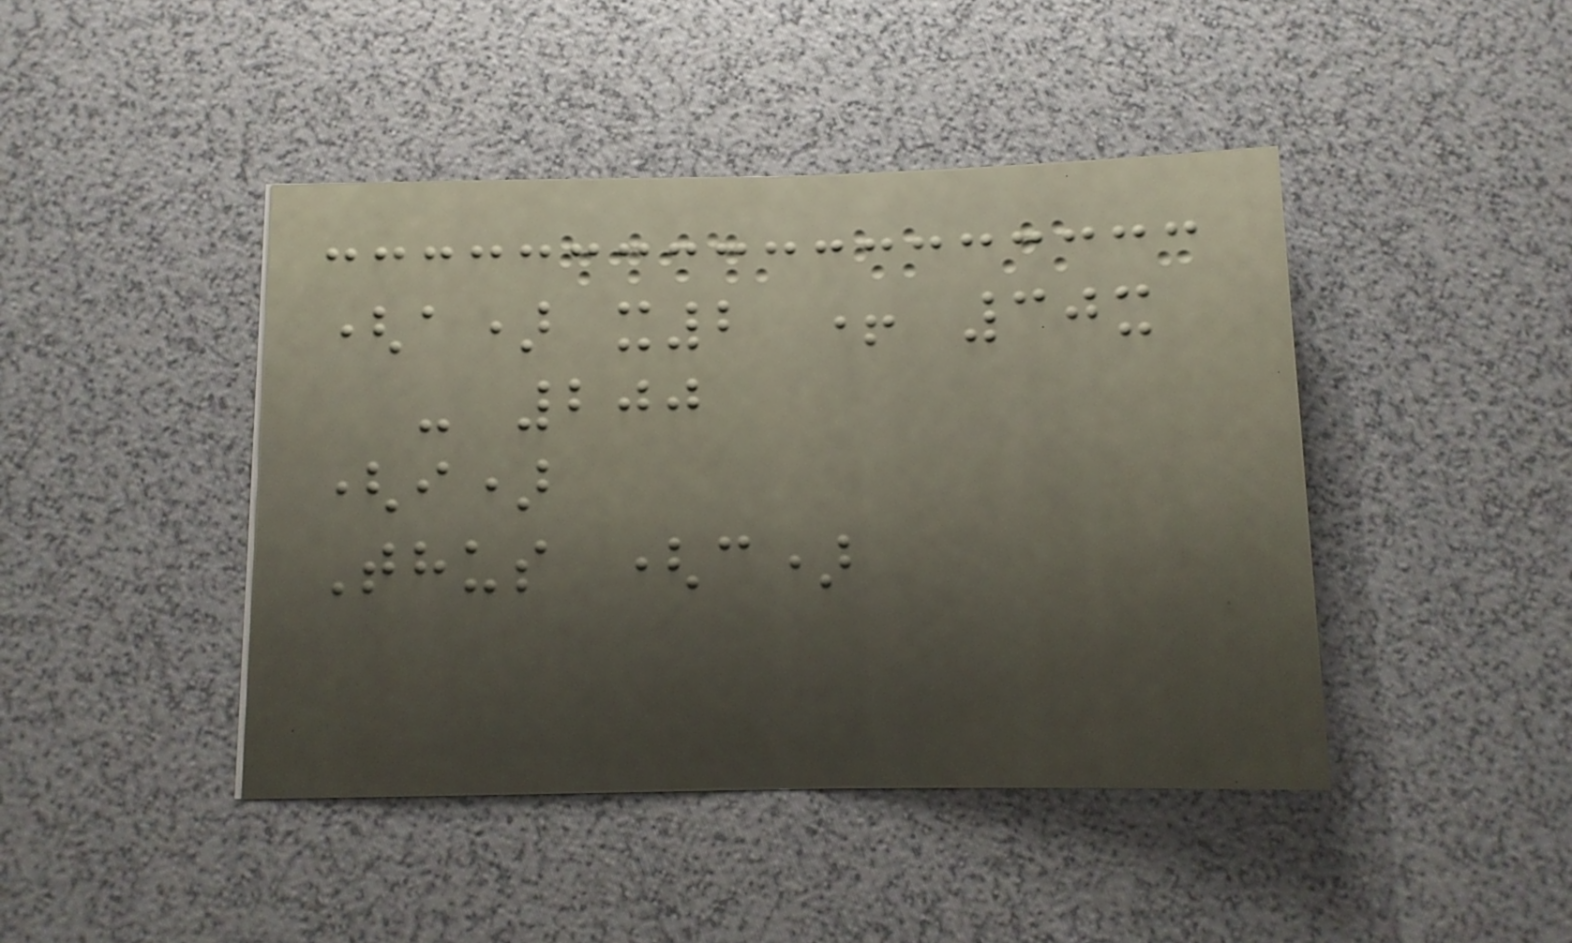(a) x2 + 30x
- 200
(i)
Thus (c)
